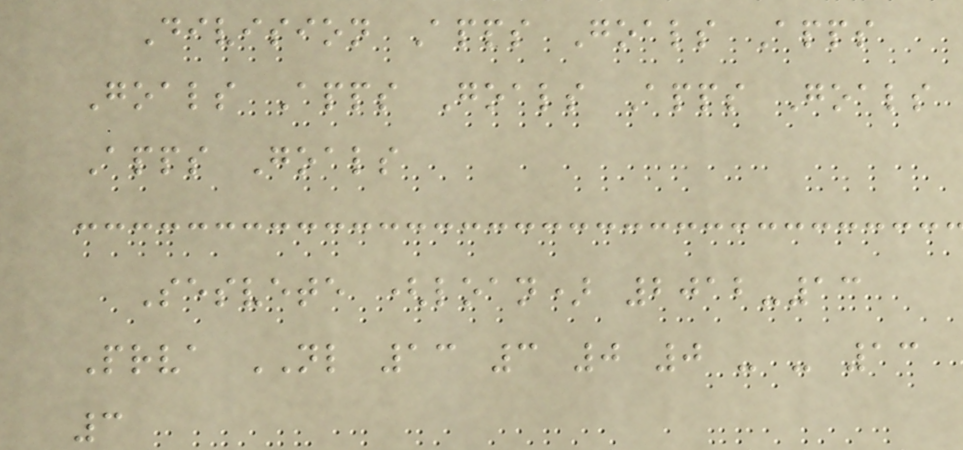Division Apps Goals Apps
Goals Apps Goals Apps Goals
Apps Goals
Sesvete (loan) 2012-13
Prva NL 13 3 0 0 - - 13
3
